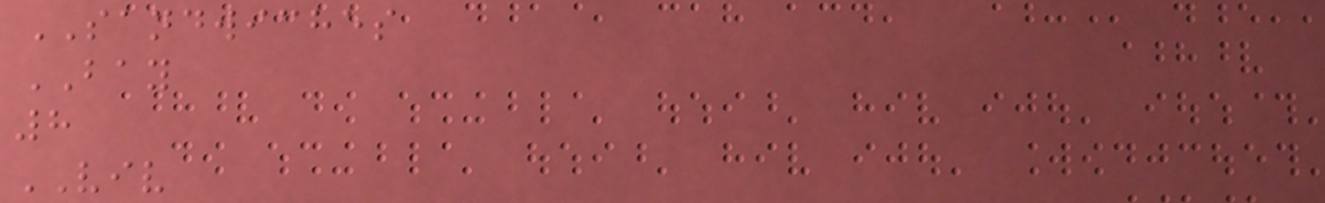SANDWICHES
BAY
8
VIV
